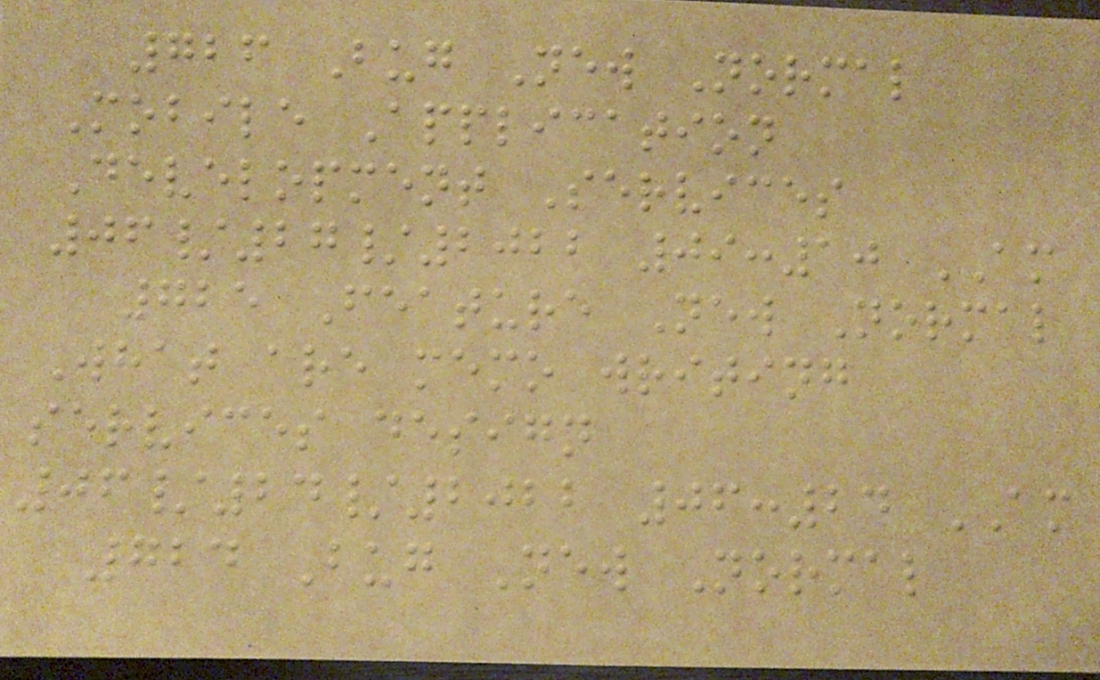726 Bug New Normal
Mobile Application
Development Services
06/27/2022 09:10 AM
725 Feature New Normal
What are memo writing
services design
06/24/2022 06:24 AM
724 Bug New Normal
